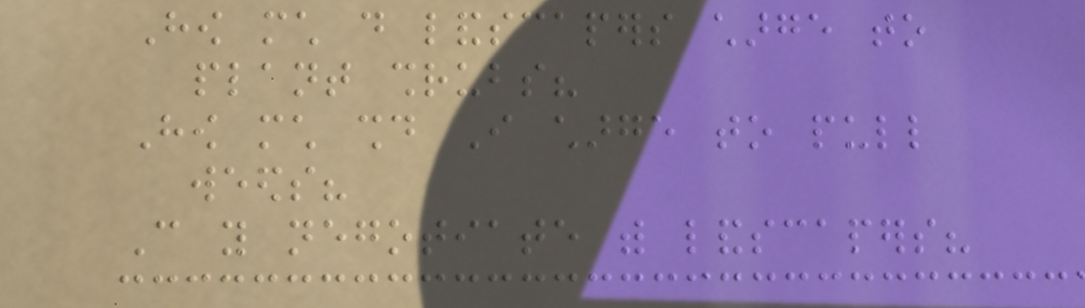How much do landscapers charge to
plant shrubs?
How much should I charge to pull
weeds?
Can you negotiate with landscapers?
